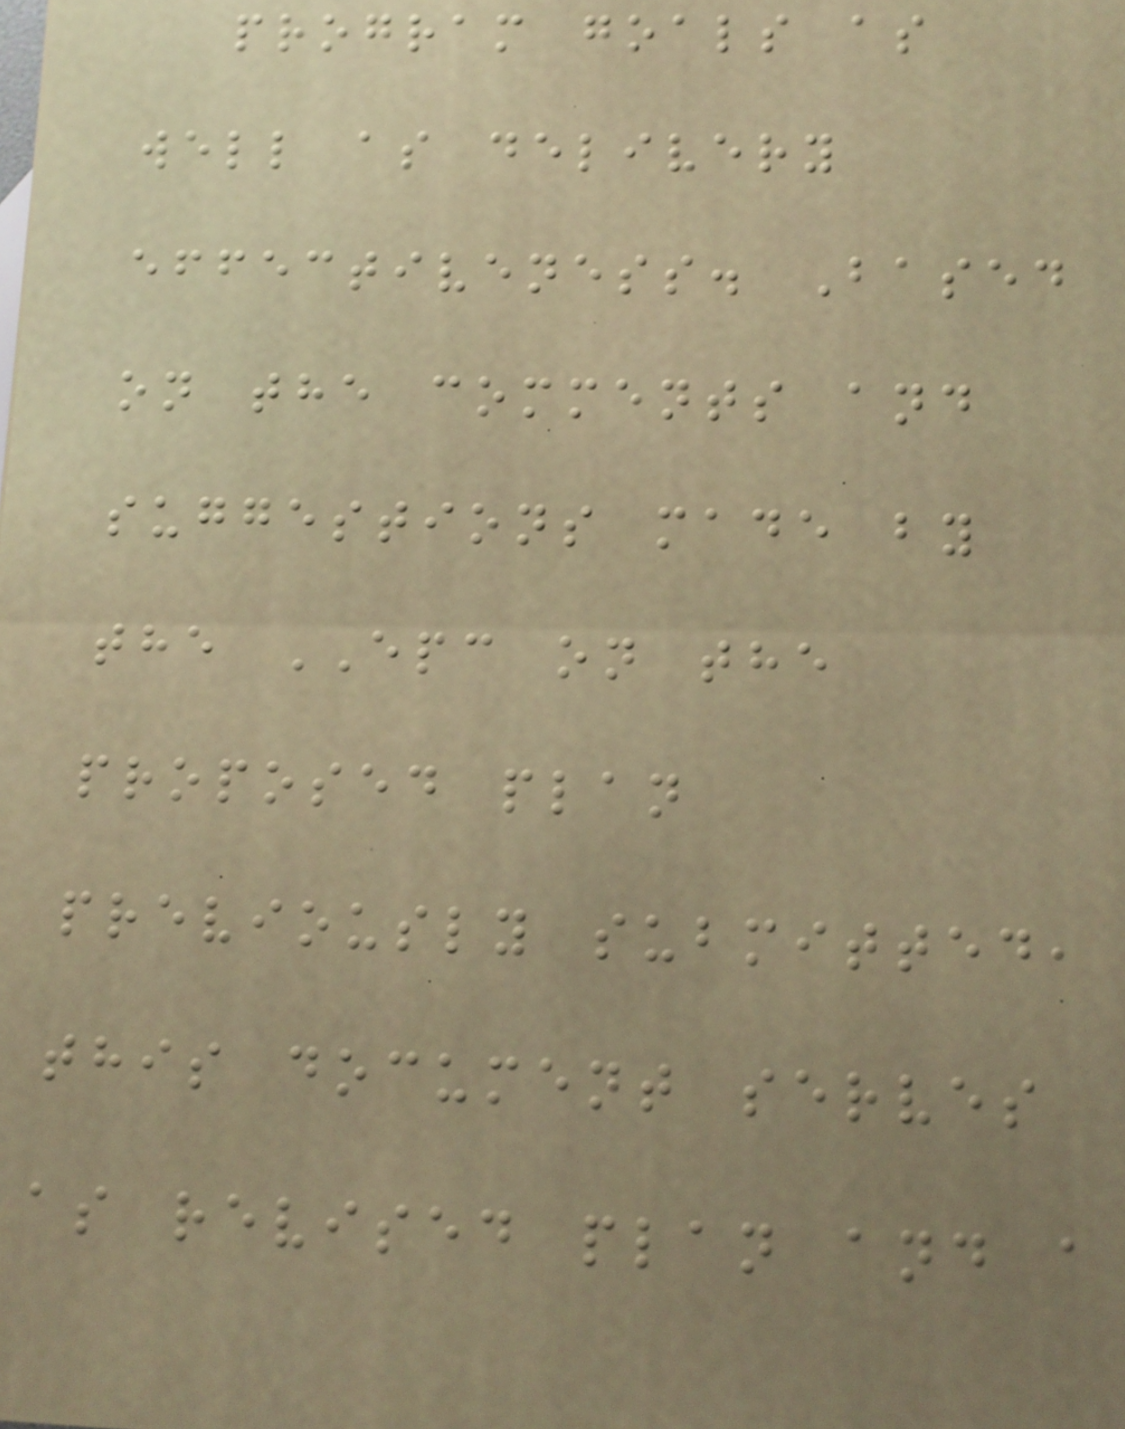program goals as
well as delivery
effectiveness. Based
on the comments and
suggestions made by
the EPC on the
proposed plan
previously submitted,
this document serves
as revised plan and a
